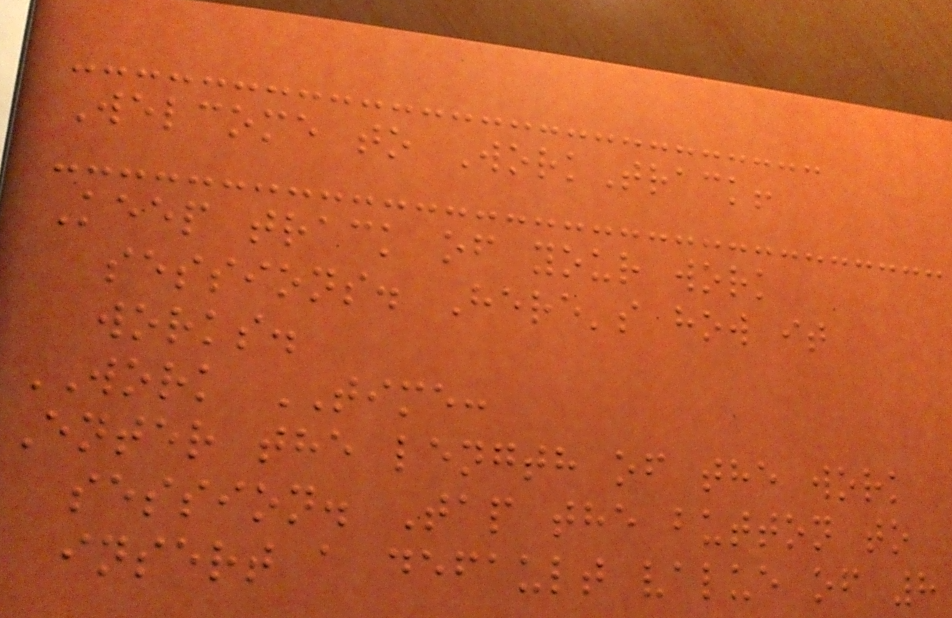Welcome to WorkTrack!
Keep track of your work
sessions. Here's how it
works.
WORK TIME:
Enter the length of the work
session. Tap the button to
insert a default value of 8
